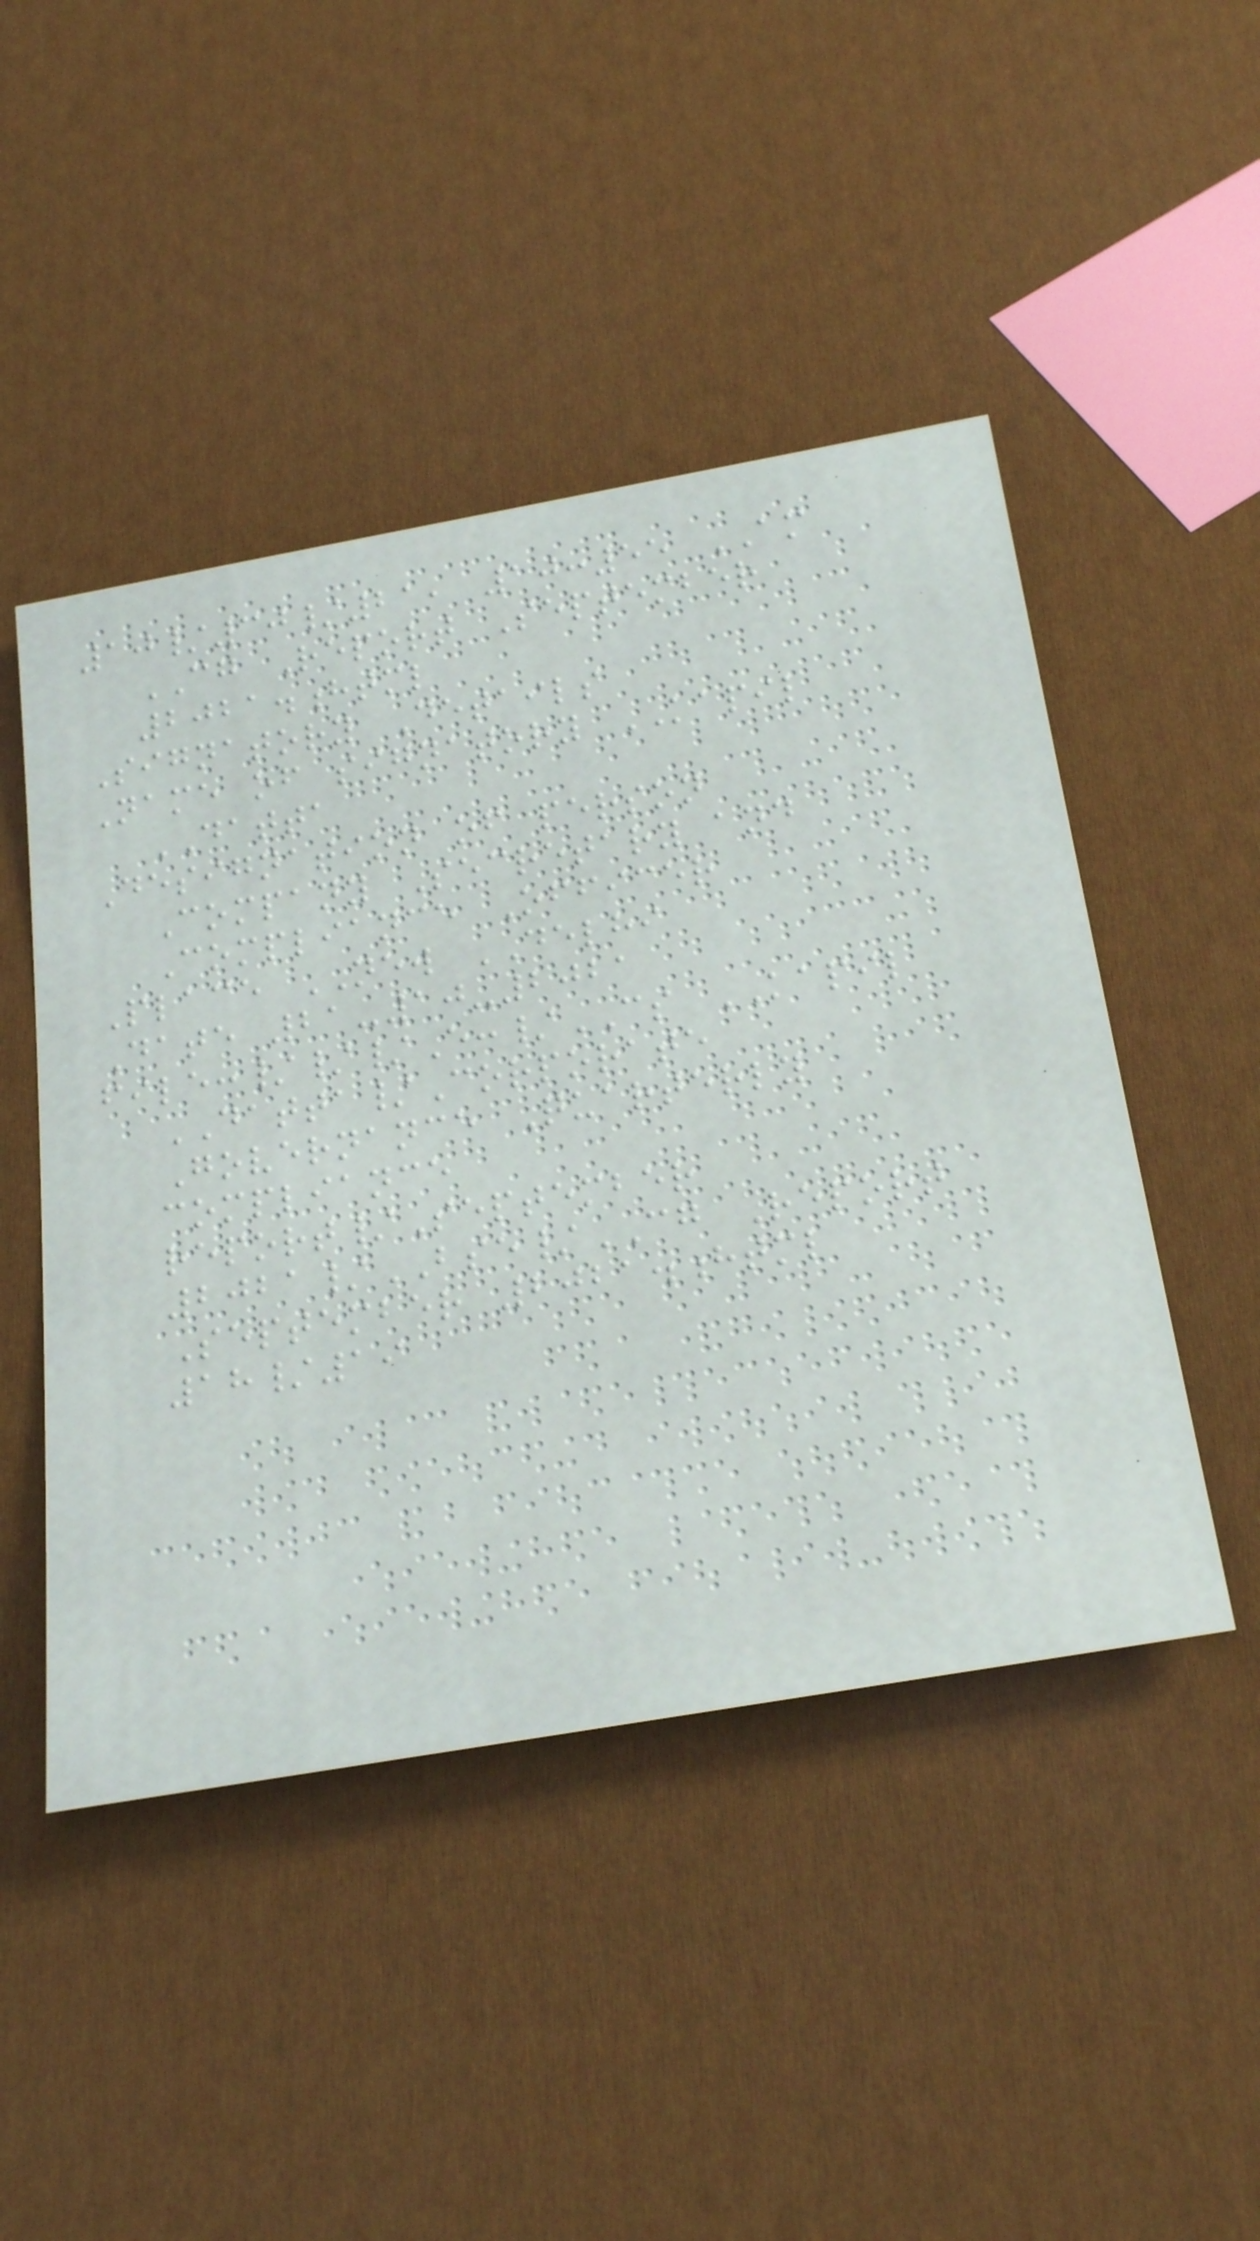10/30/21, 10:55 AM
CG Report September
2021.html
Signatory Details
Name of signatory KAPIL
DATTA
Designation of person
Company Secretary and
Compliance Officer
Place NEW DELHI
Date 21-10-2021
file:///E:/CS KAPIL
DATTA/Corporate
Governance Quarterly
compliance
report/September
2021/BSE/CG Report
September 2021.html
18/19
